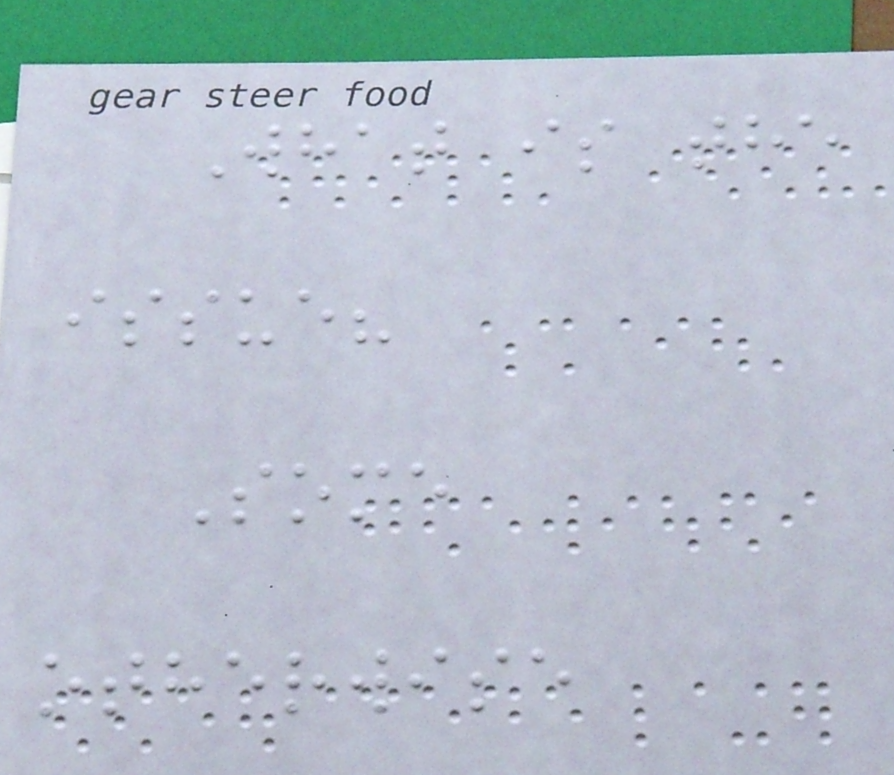What is the
issue?
Some
otherwise
